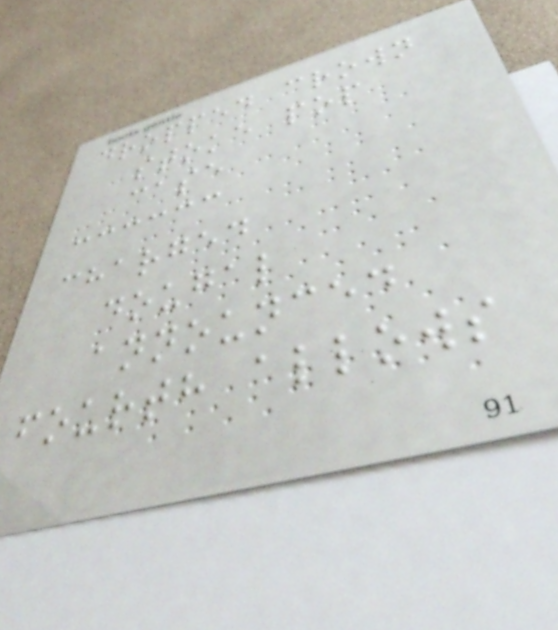dropped crown
stoke pop
case
charged
dougal
announced
fourth allows
